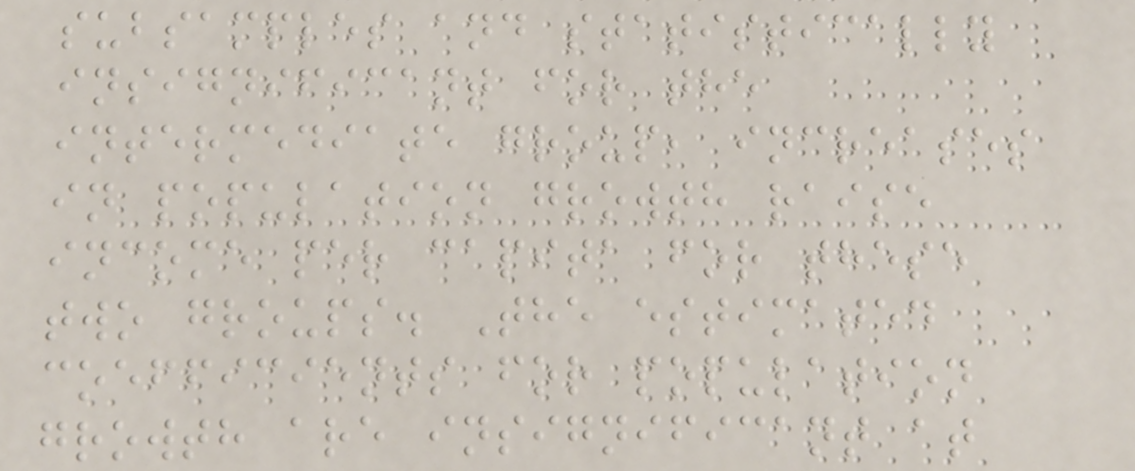subsamples and statistically
insignificant for the
intermediate group, increases
in population growth raise
income per capita for these
two groups. The estimated
coefficients for population
growth are insignificant at
